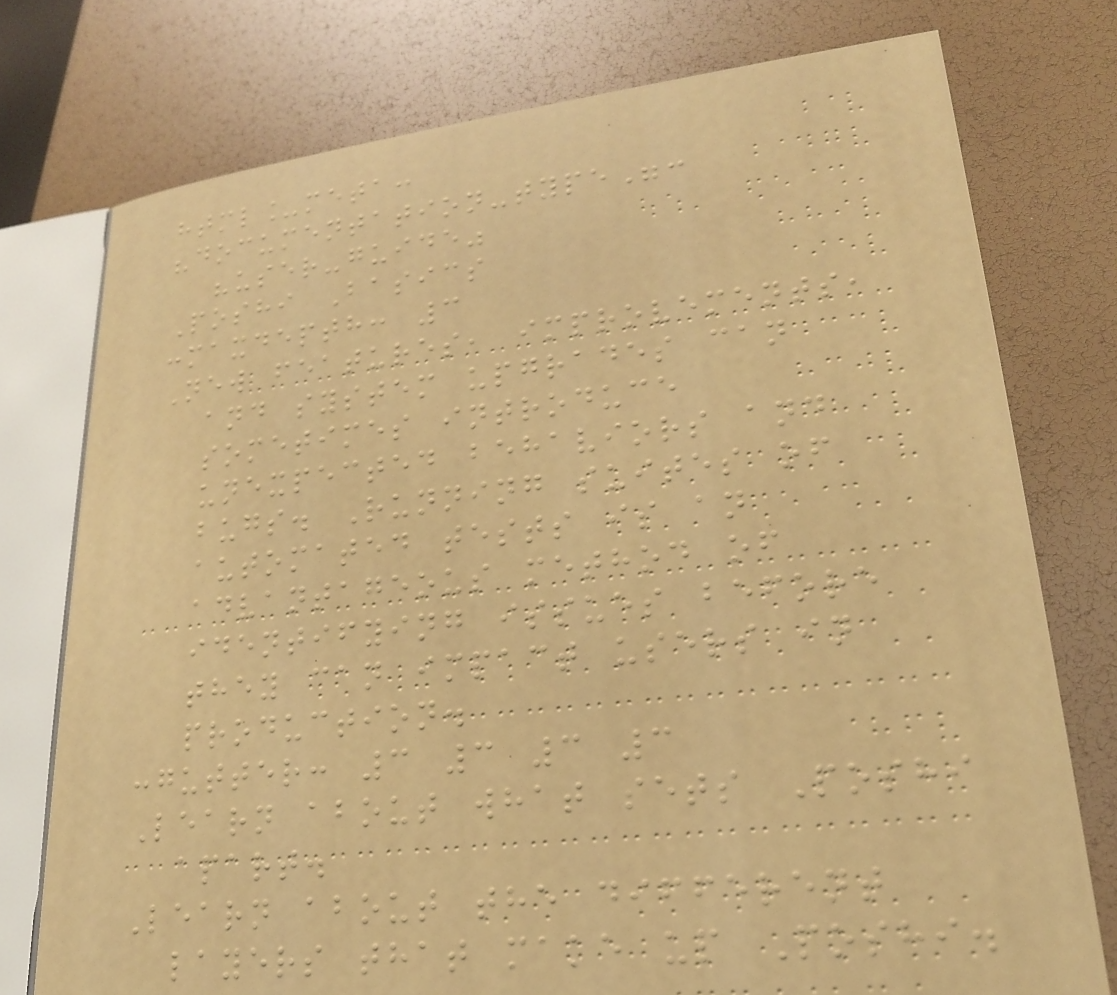html_meta:
"documentation-type":
"user-guide"
Poshi Basics
:maxdepth: 3
New features, improvements,
and system upgrades can
sometimes introduce
unexpected behaviors and
bugs. Running suites of
automated tests is an
advantageous method of
identifying issues before
they can impact users in
production.
:gutter: 3 3 3 3
Learn about what sets Poshi
apart.
Learn about the different
layers that make up Poshi.
